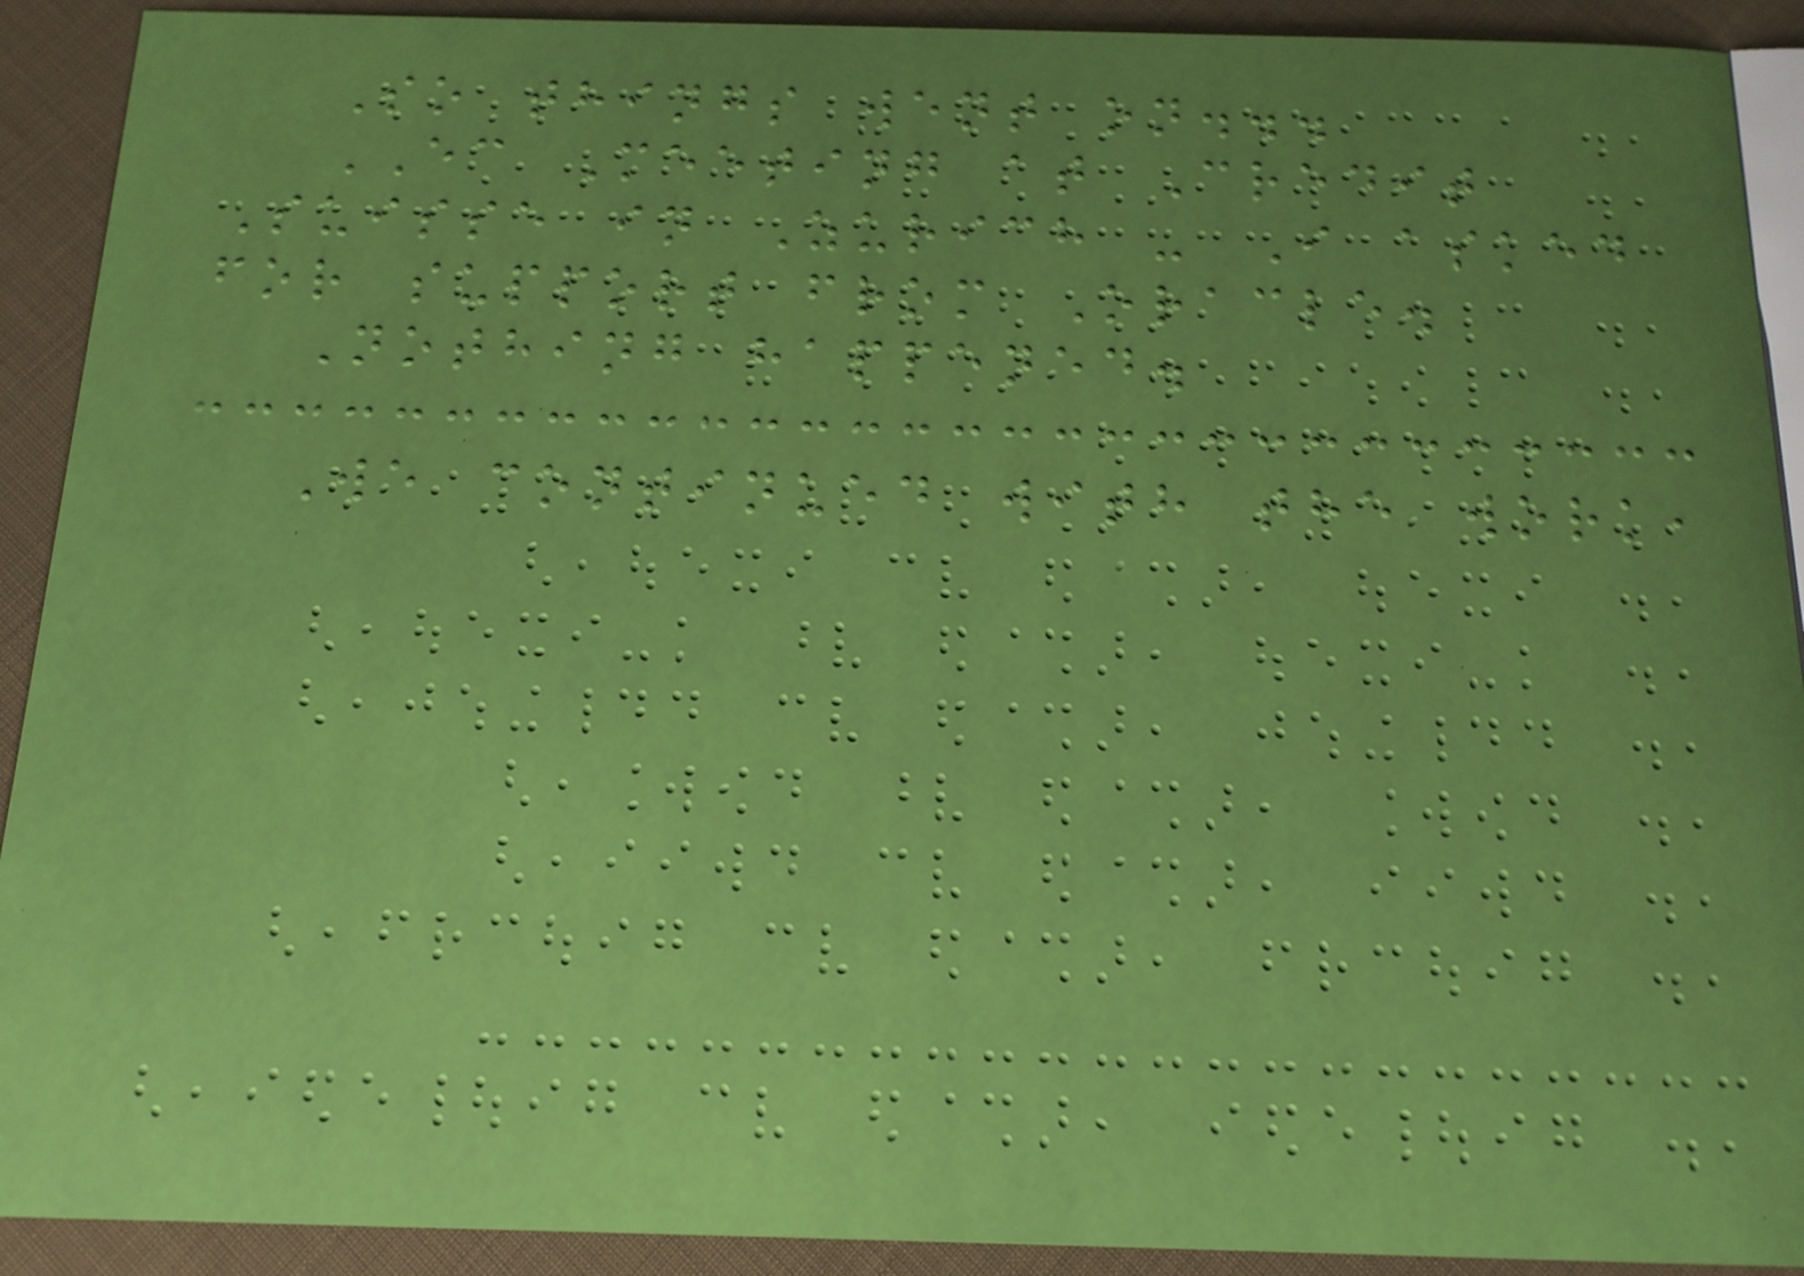So things went on...
EC Meeting at Credit
Suisse in Zurich - I asked
for support from Oracle.
Nothing happened.
We continued with the work,
